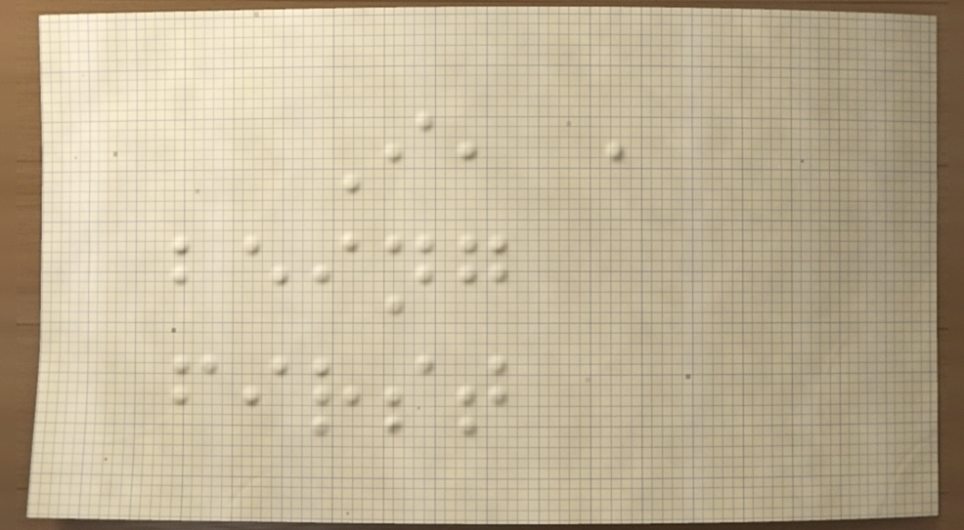I, ,
being
first
